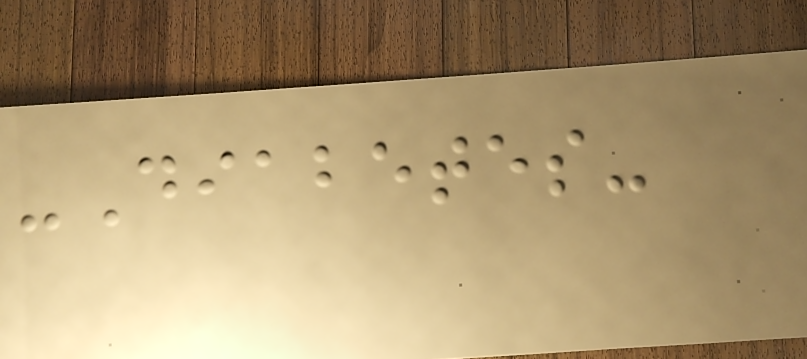-Diabetes-
